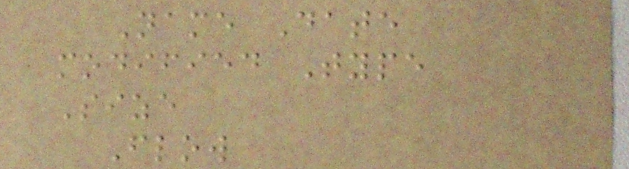Name Date
modified Type
Size
Flow
